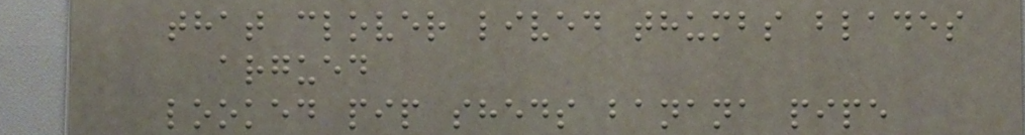that clover lived thumbs blades
argued
looked pip sheds banana pipe
